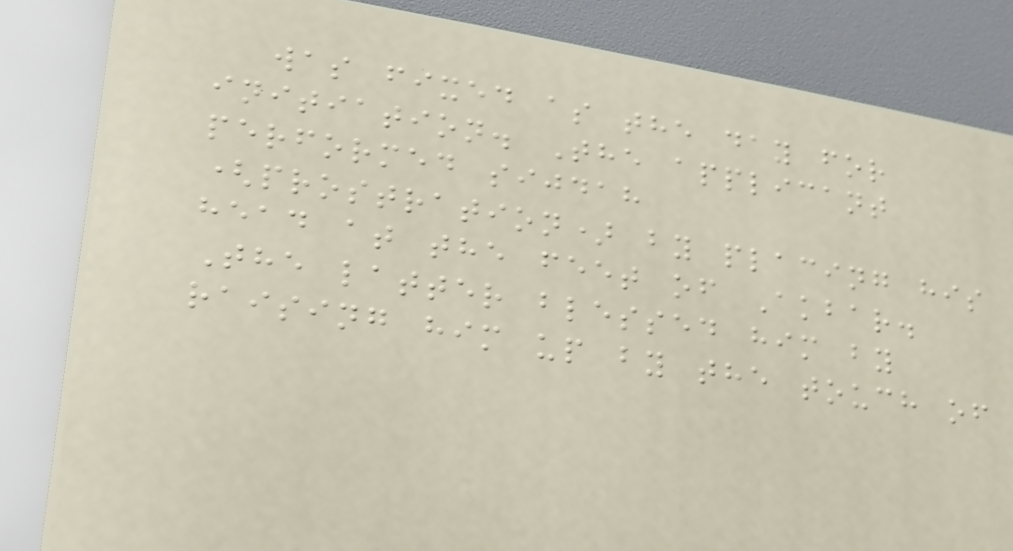was fixed as the day for
initiation. The applicant
performed sijdah
(prostration) by placing his
head at the feet of Akbar.
The latter blessed him by
raising him up by the touch of
